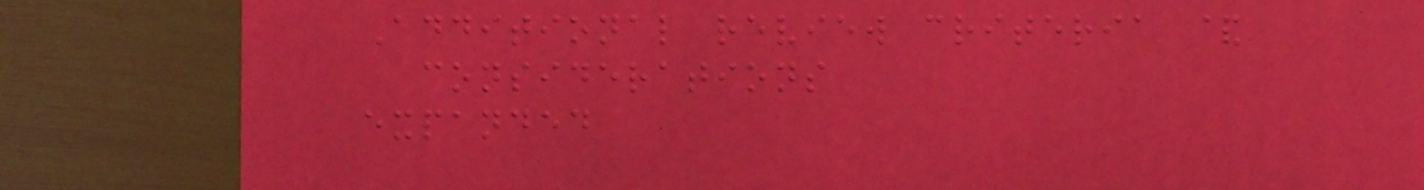Additional review criteria &
considerations
expanded
